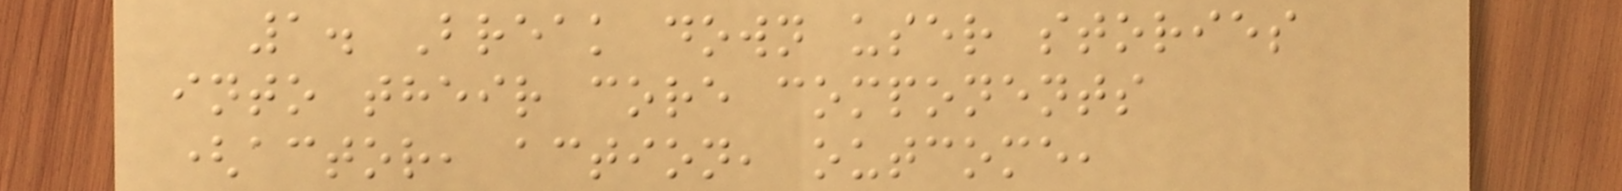1. Break down user stories
into their core components
(actor, action, outcome,
